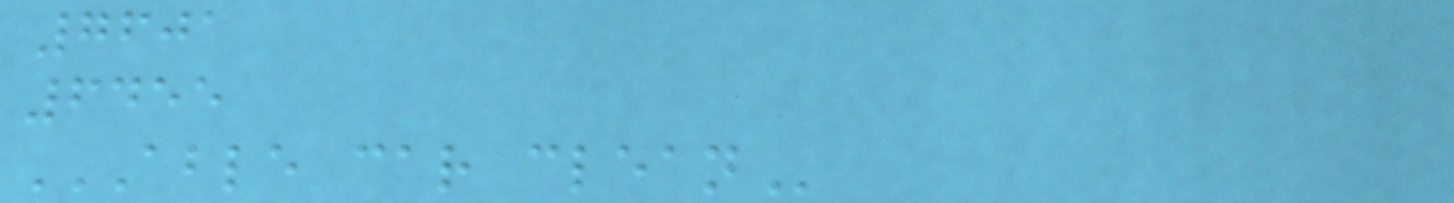7601
6455
ABLE CAR CLEAN
